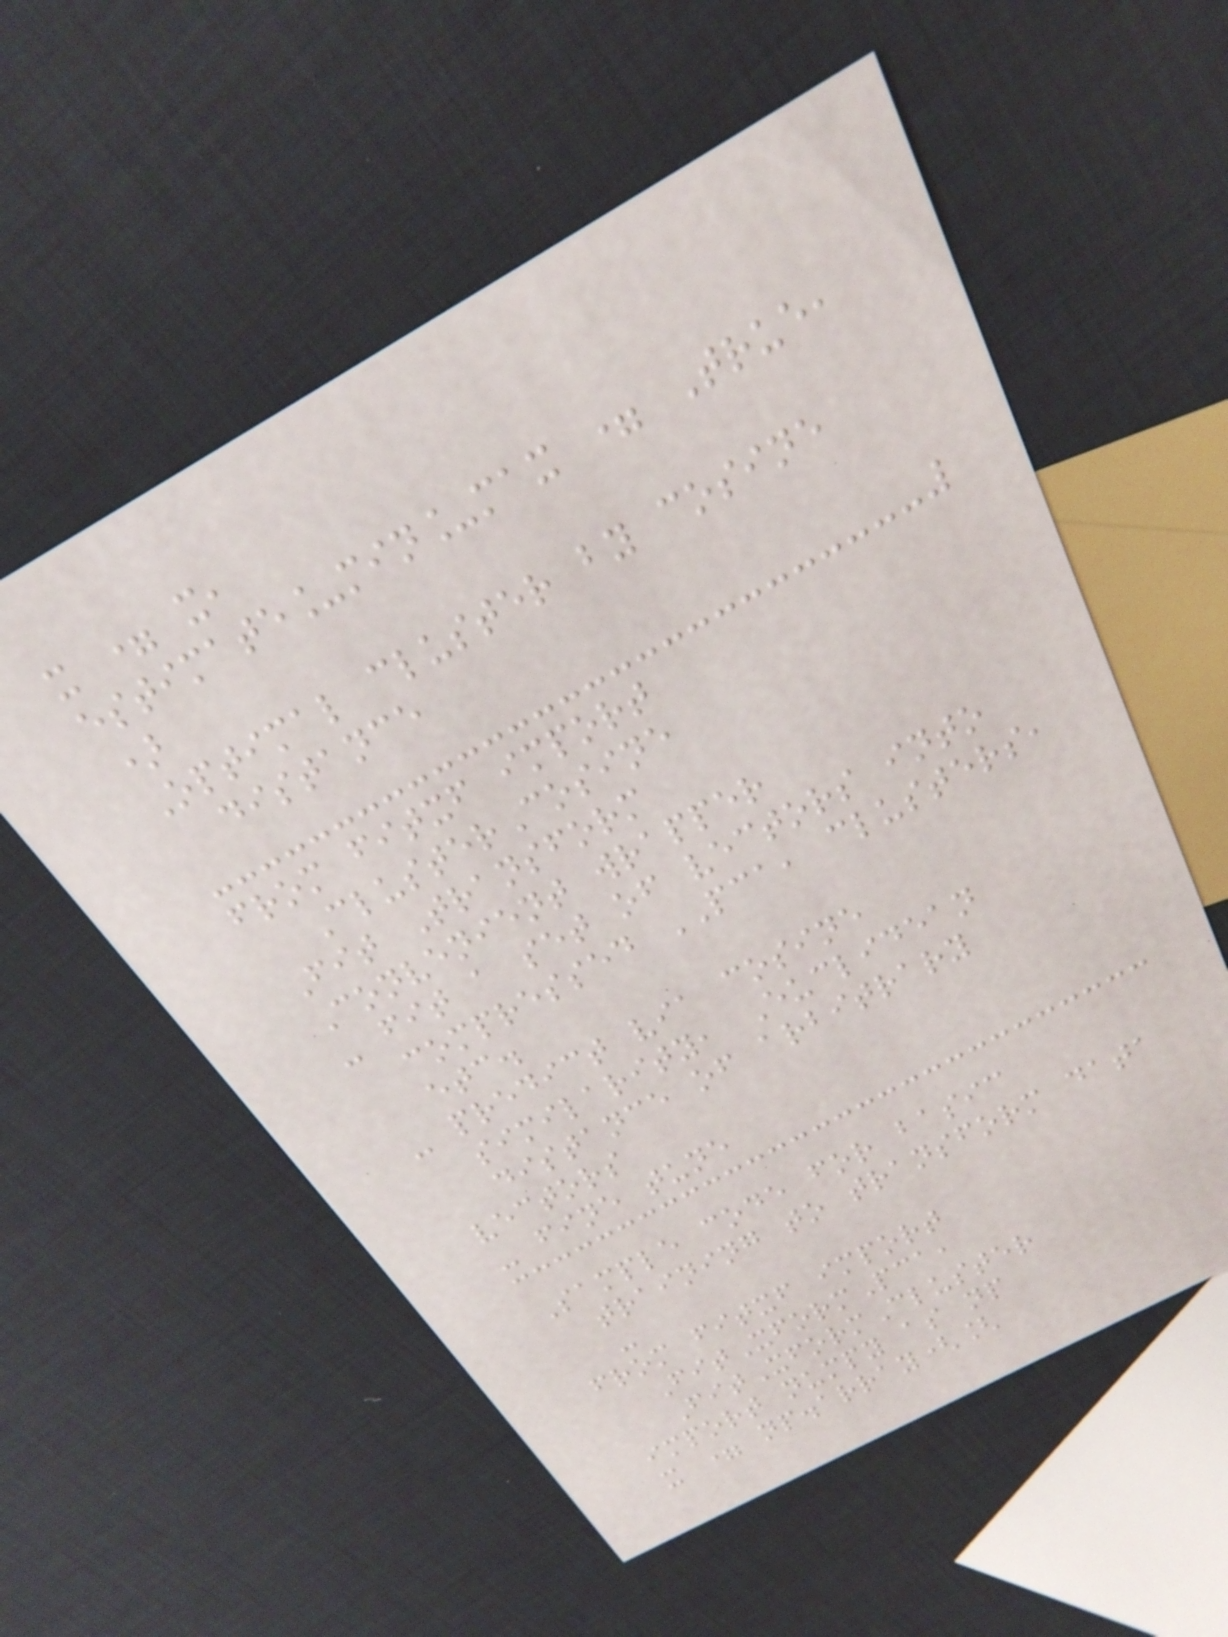x = x,
estimate_min_max = True,
)
Optimal cluster by cosine
distance
from fitxf import
ClusterCosine
Fit Transform
Convenient wrapper
- fit a set of vectors into
compressed PCA, clusters,
etc.
- predict via cosine
similarity, Euclidean
distance of arbitrary
vectors
- fine tune
Sample code for basic
training to transform data
-
from fitxf import
FitXformPca,
FitXformCluster
import numpy as np
x = np.array([
